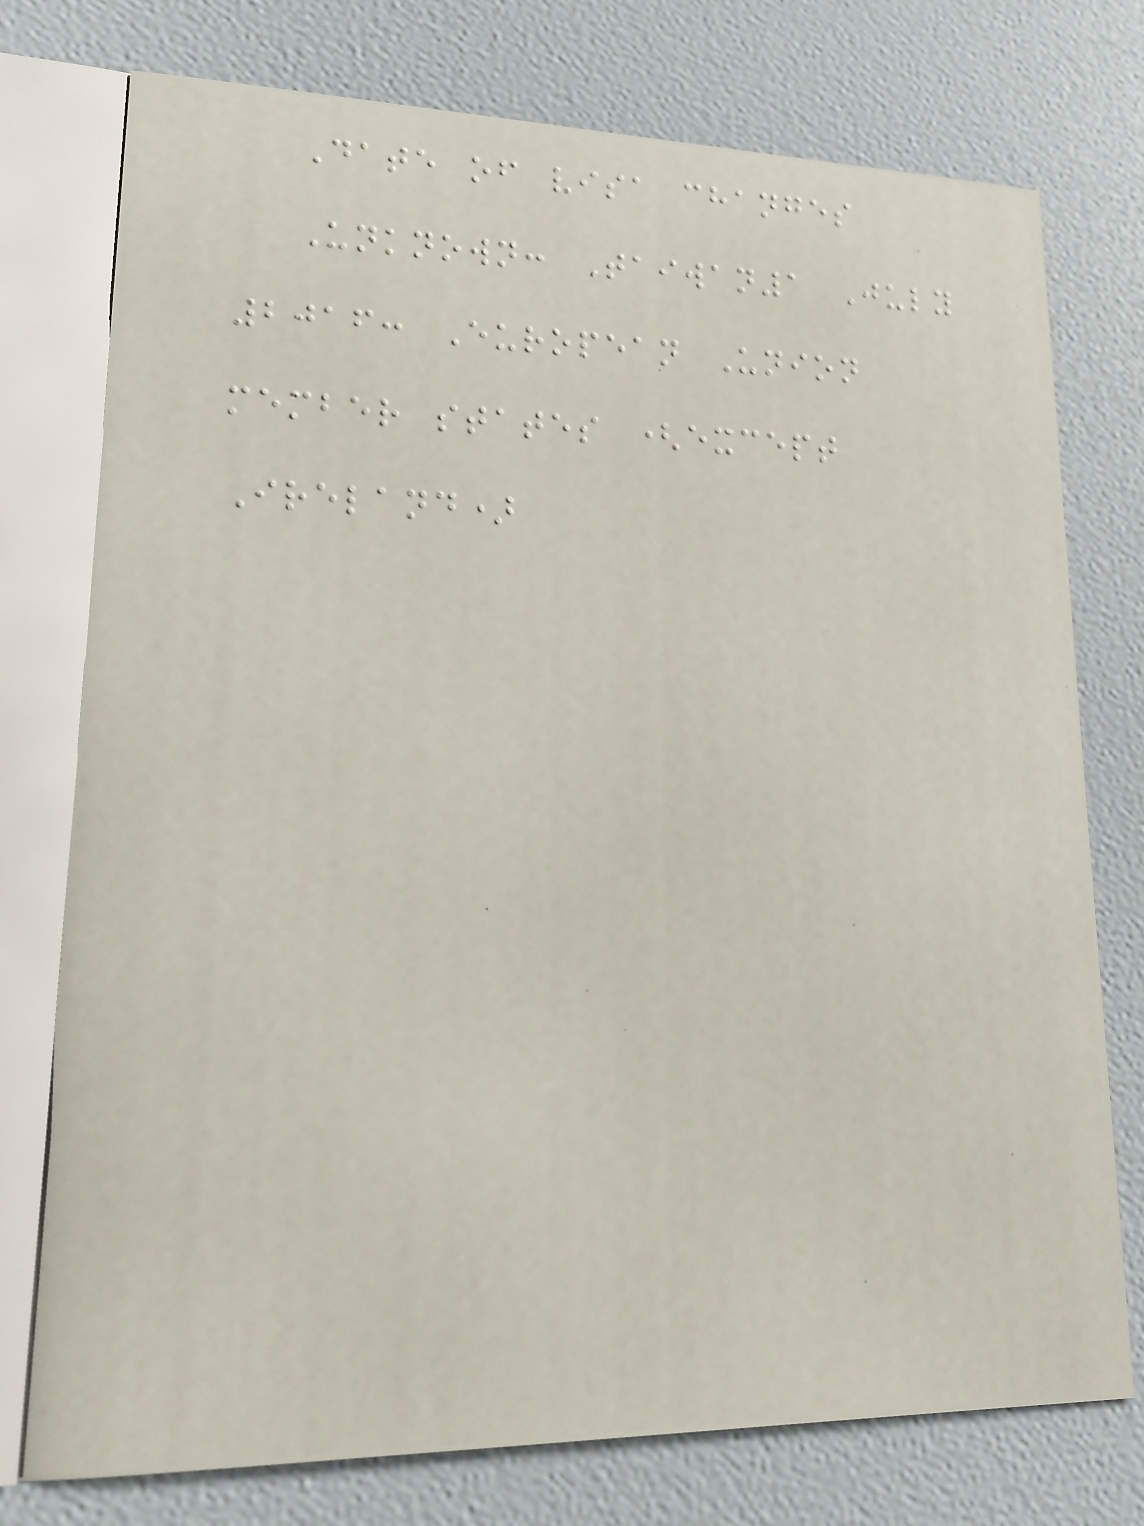Date of visa changes
Unknown: Taiwan1 July
2016: European Union
member states (except
Ireland)
